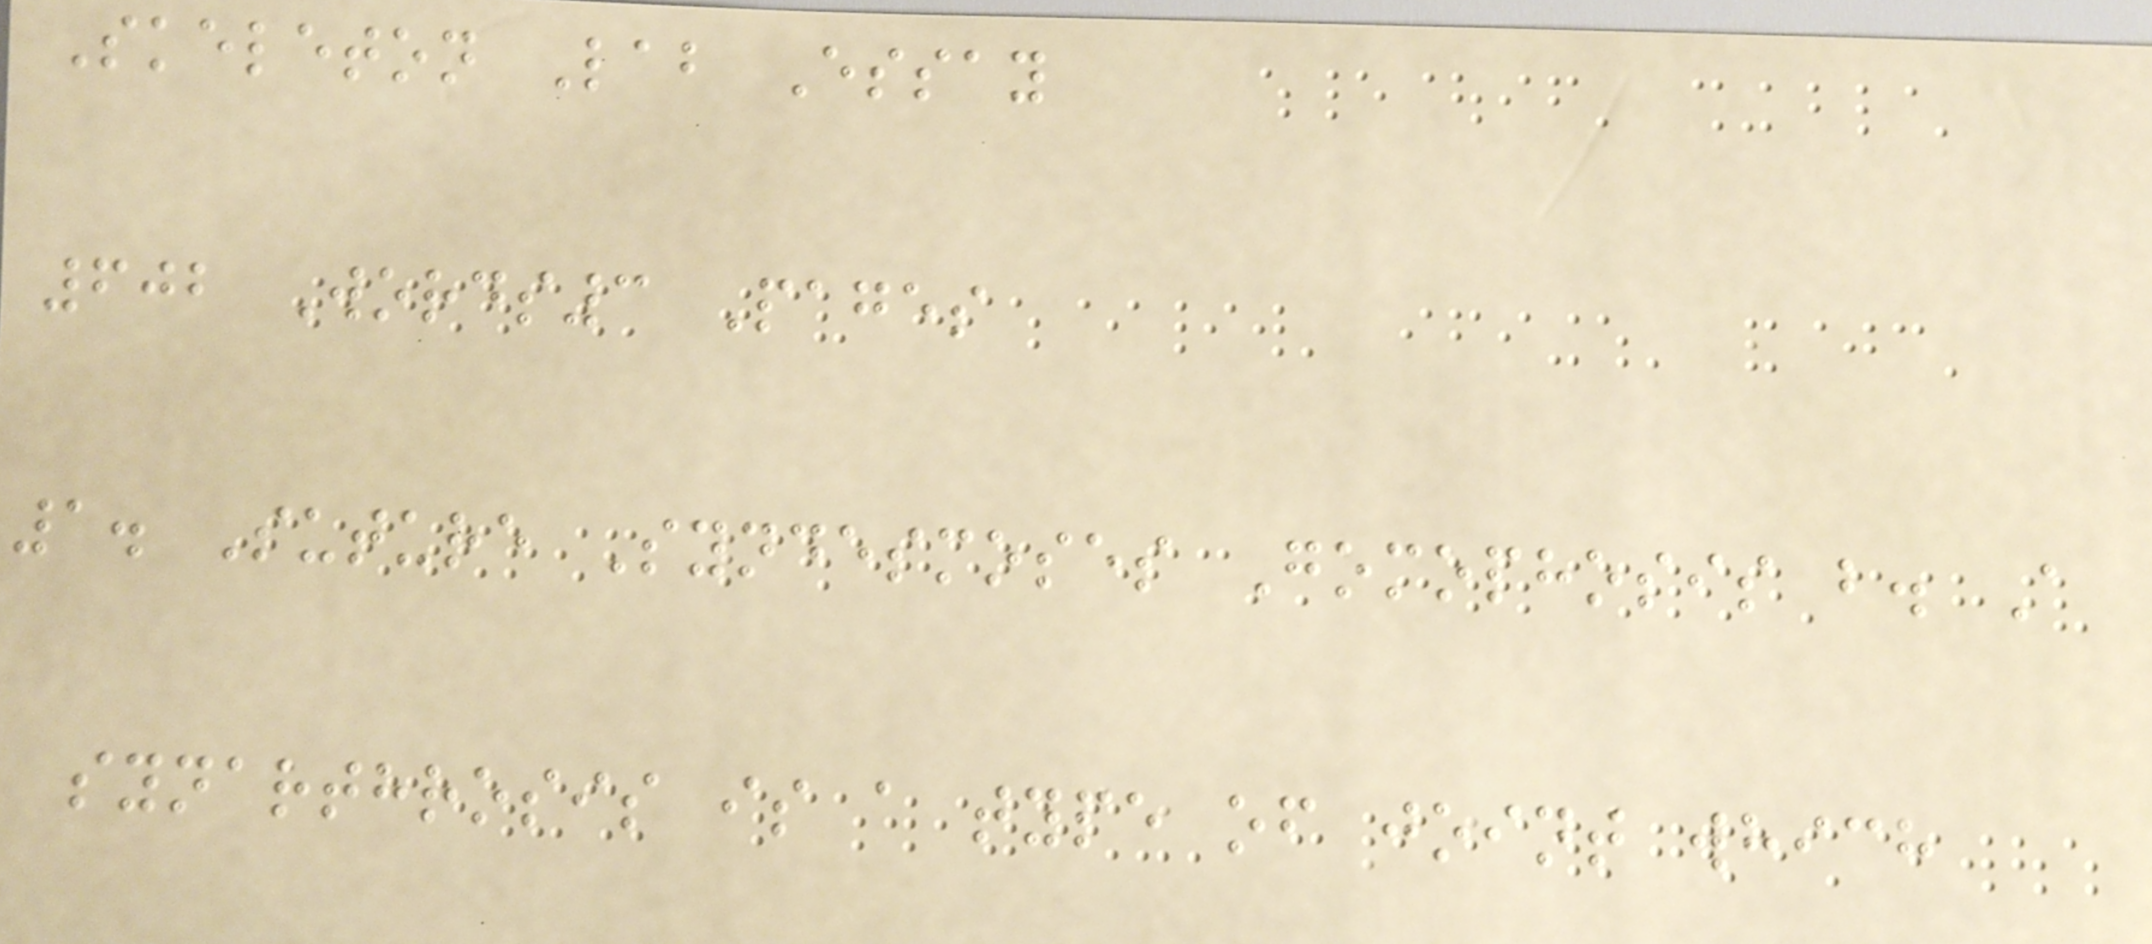Skeleton Lab Essay
602 Words3 Pages
1. Suture Syndesmoses Gomophosis b. A
synarthrosis is a type of joint which
